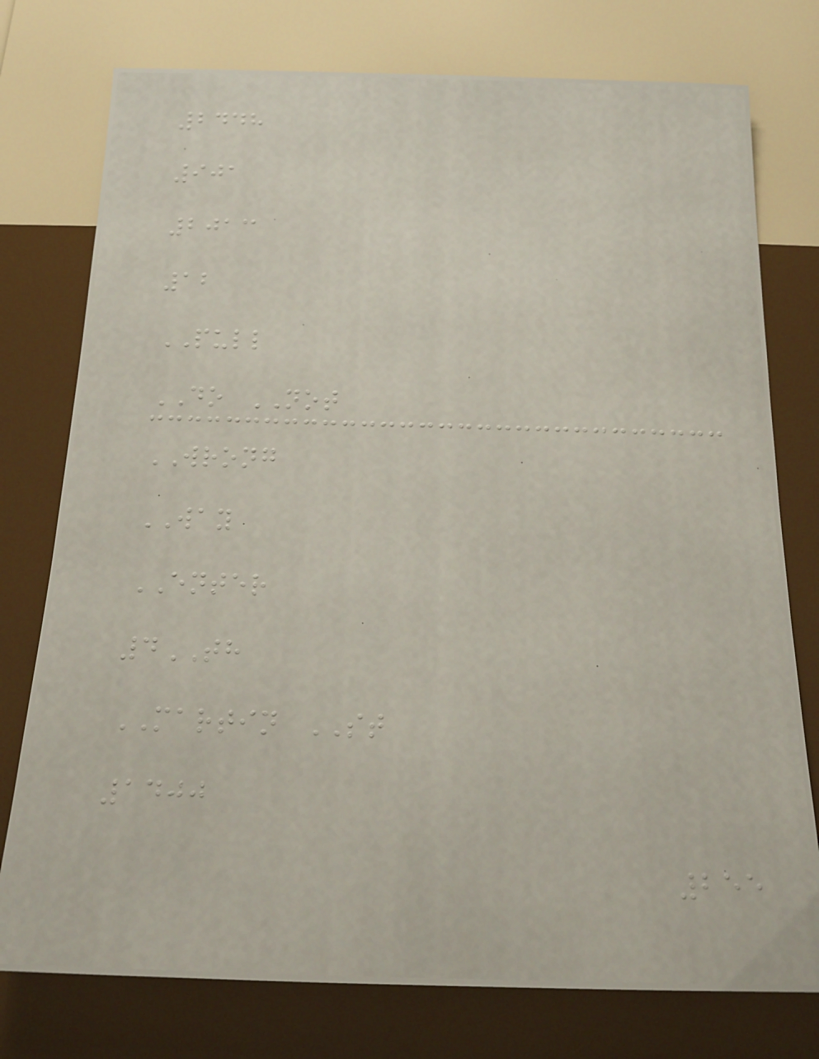2448
901
2013
12
PULL
DO NOT
WRONG
WAY
ENTER
4TH
MARTIN ST
1400
255
